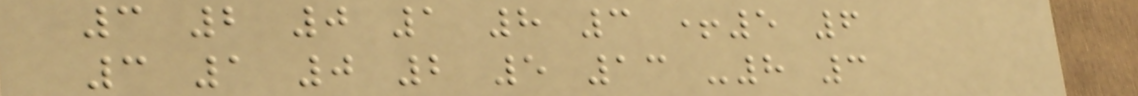3 2 0 1 8 3 +5 6
3 1 0 2 5 13 -8 3
